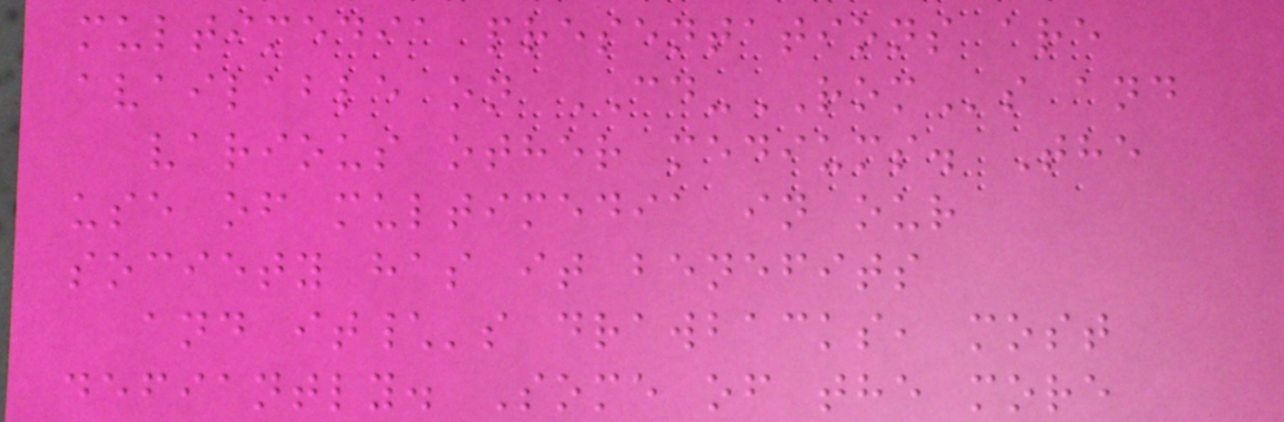multimedia presentations are
available on CD-ROMs and
various other mediums. The
use of multimedia in our
society has it benefits
and it\'s drawbacks, most
defiantly. Some of the more
